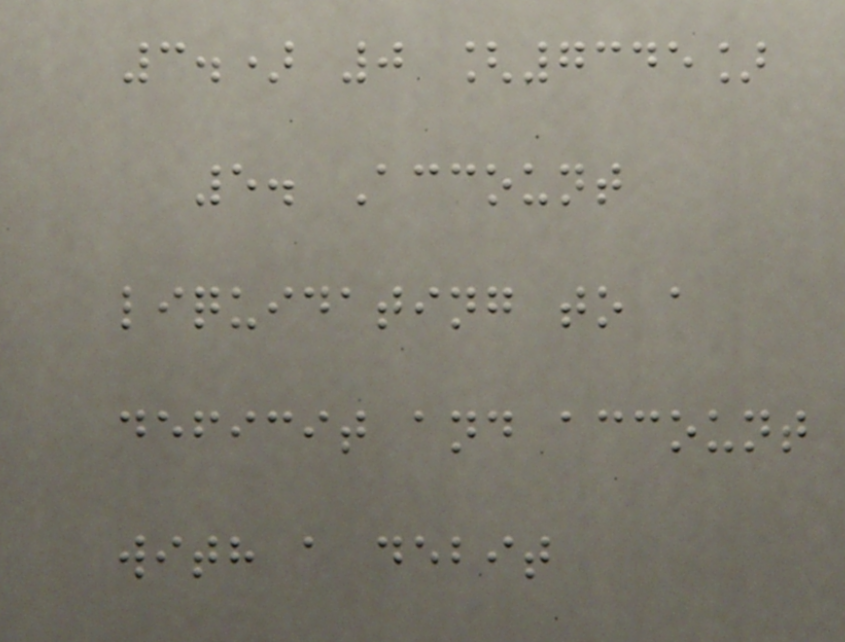3.) 0 [7345]
5. Account
liquidating to a
deficit and account
with a debit
